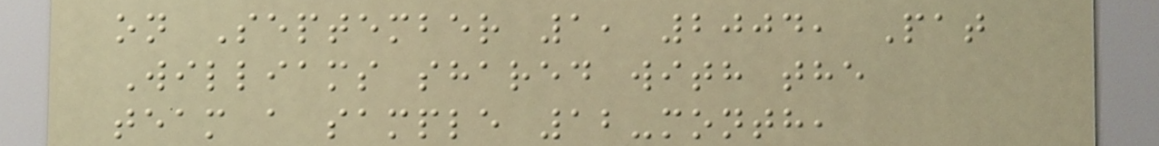on September 1, 2004, Pat
Williams shared with the
team a sample 12-month,
